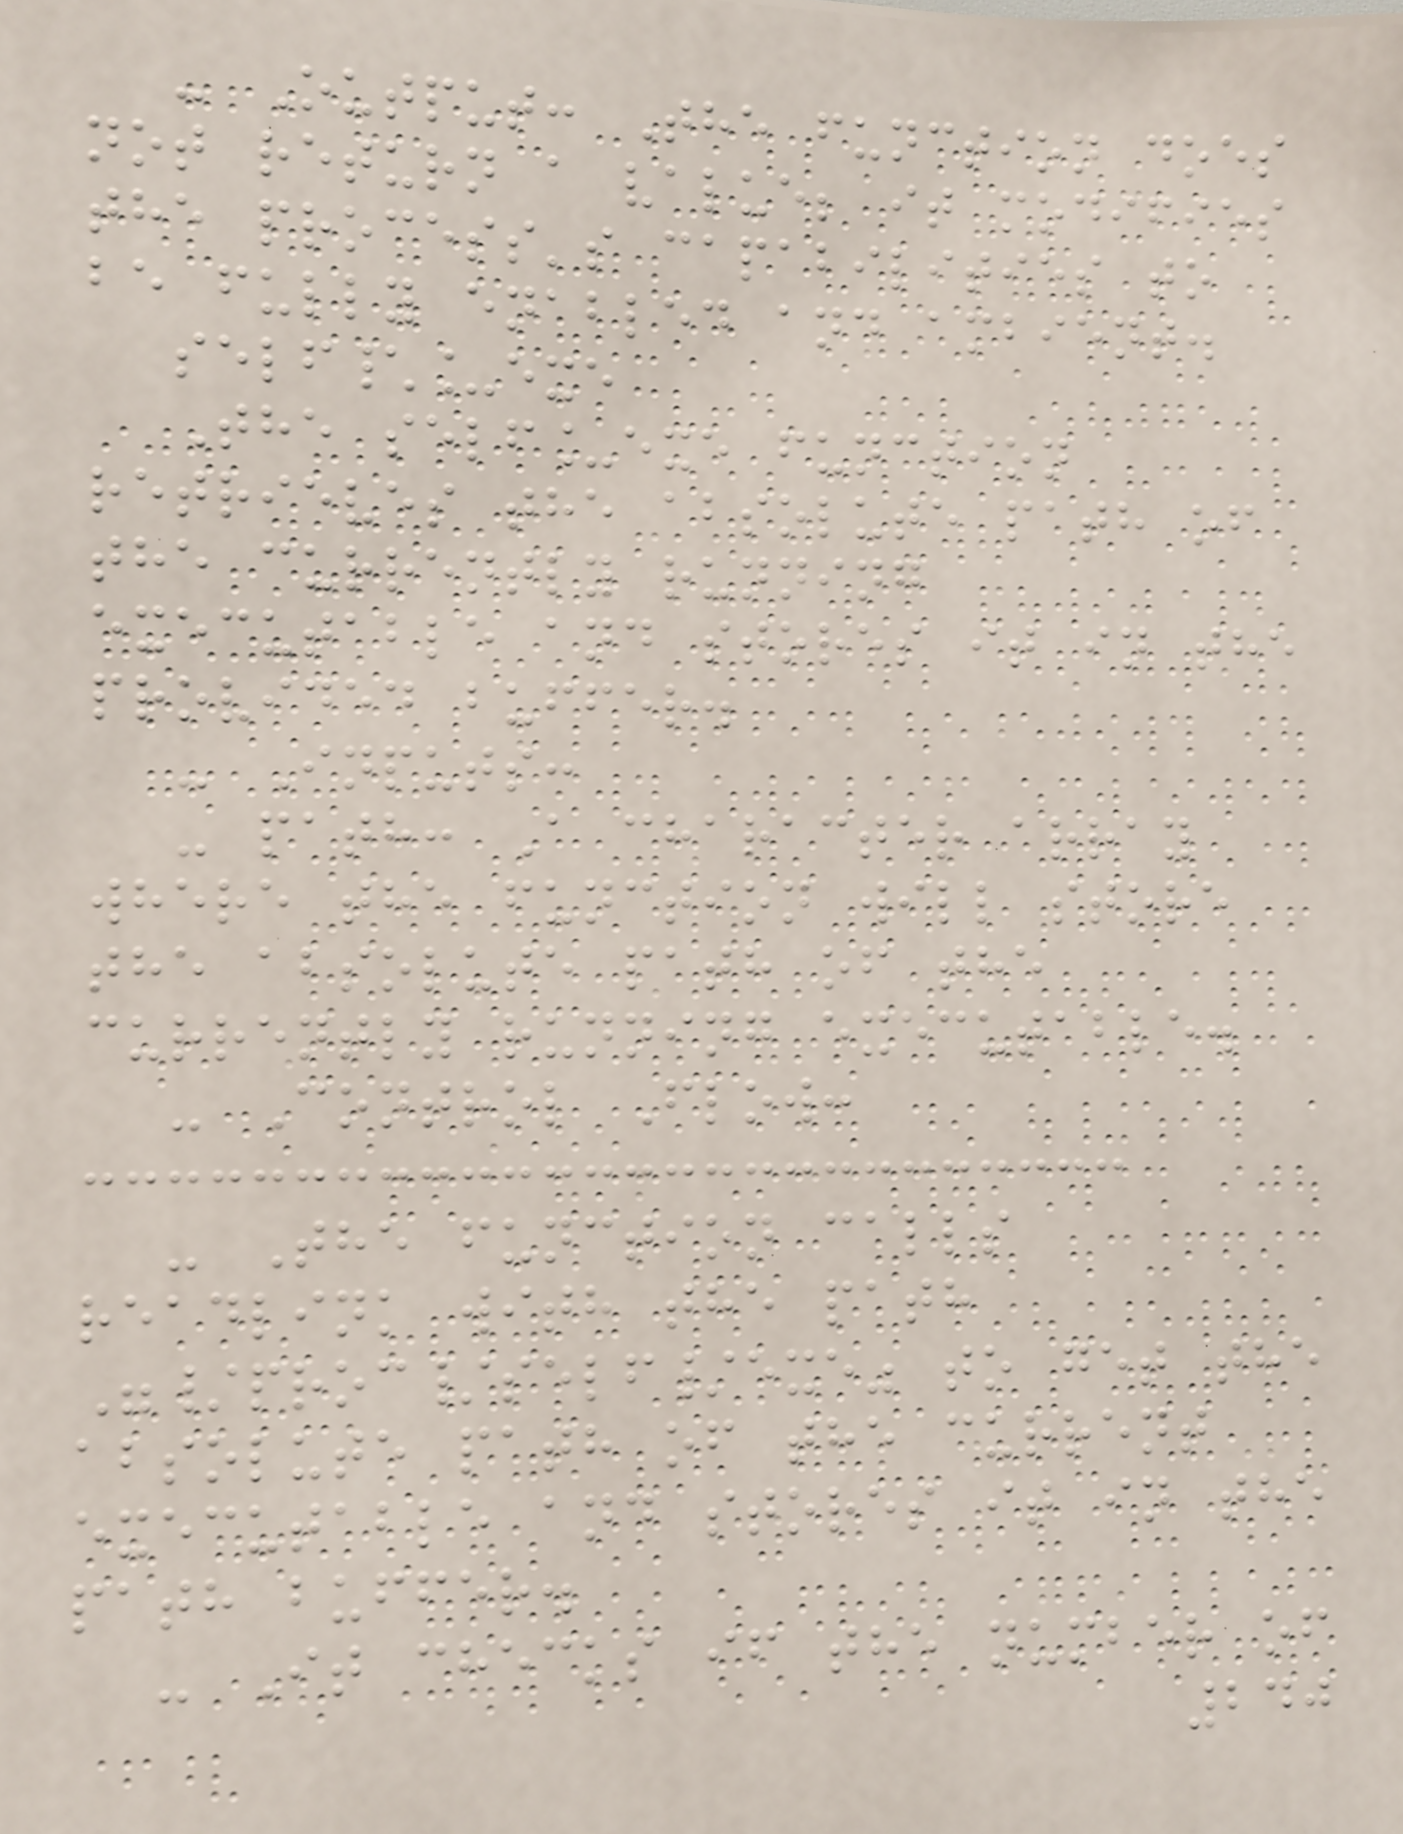- Output: The function does
not return a value; it modifies
the process's capabilities to
be fully enabled and ambient.
self\_exe
The self_exe function
retrieves the absolute path of
the currently running
executable and stores it in the
provided buffer.
- Inputs:
- path: A character array
where the function will store
the absolute path of the
currently running executable.
- Control Flow:
- The function calls
readlink with the path
"/proc/self/exe" to get the
absolute path of the current
executable and stores it in the
path buffer.
- It checks if the number of
240
